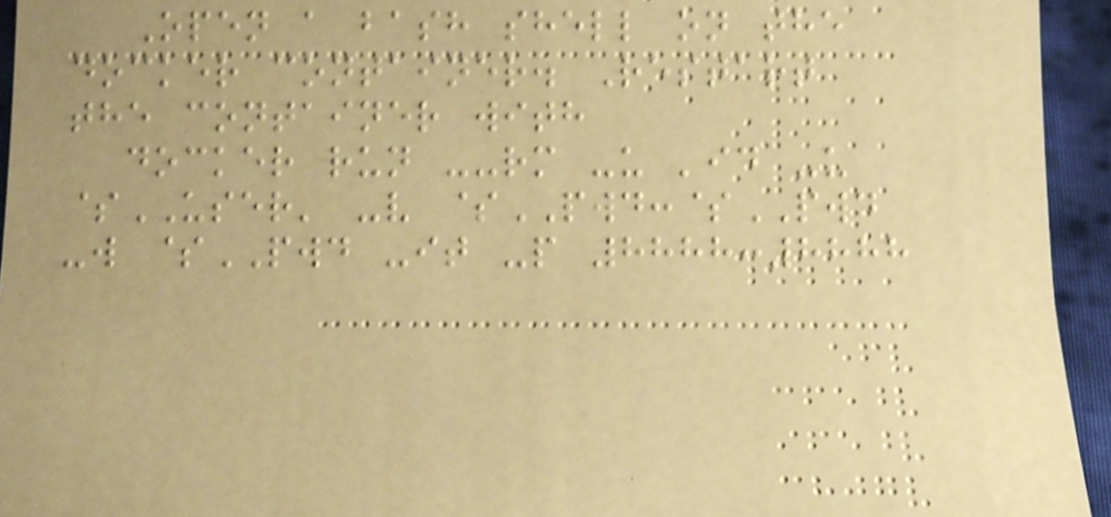Open a bash shell on the
docker container. Restart
the container with
docker run --rm -u 'id -u
$USER' -v $PWD:$PWD
-w $PWD -it -p 8888:8888
